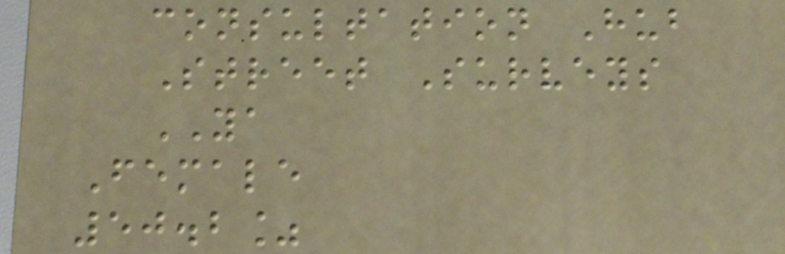consultation Hub
Street Surveys
YA
Female
50.2%
